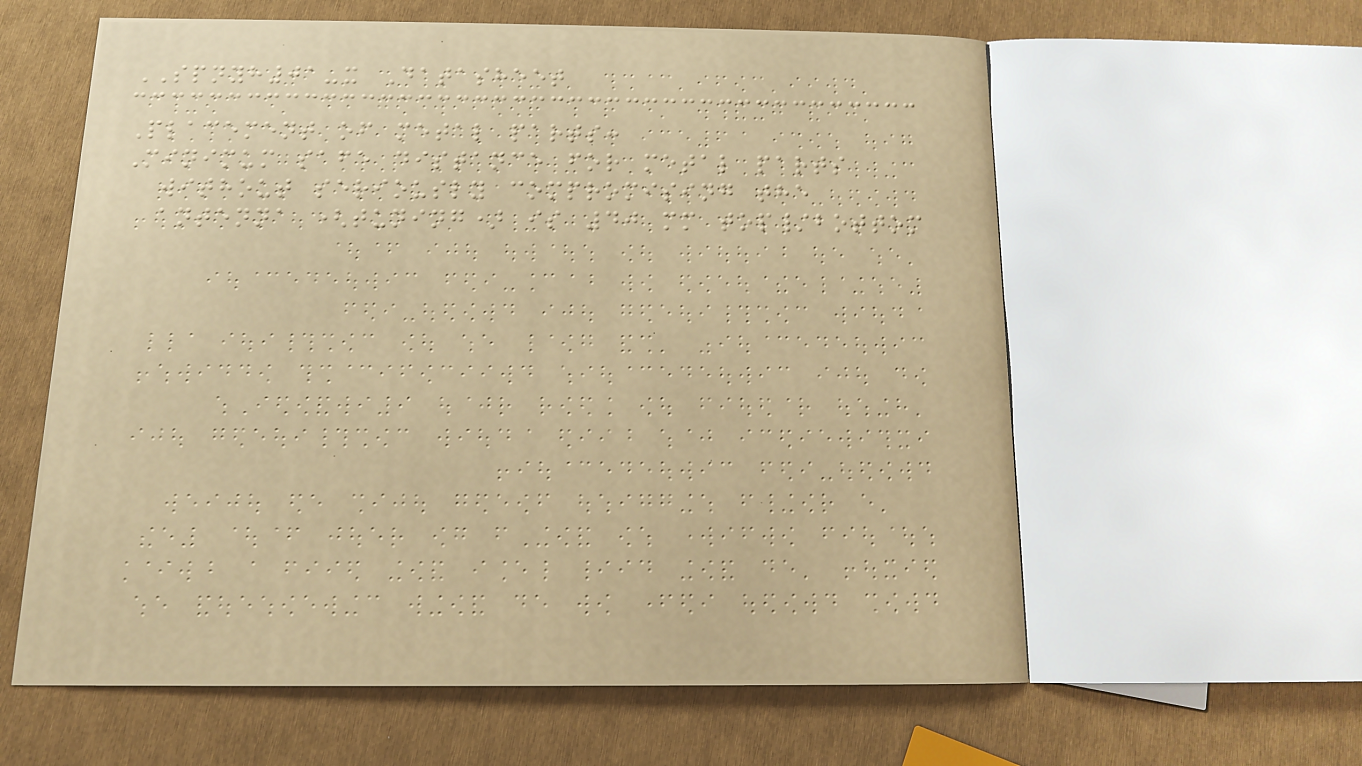SPNYH01-x Datasheet
Placement of metal parts:
Minimum safe distance for metal parts
without seriously compromising the
antenna (tuning) is 40 mm top/bottom
